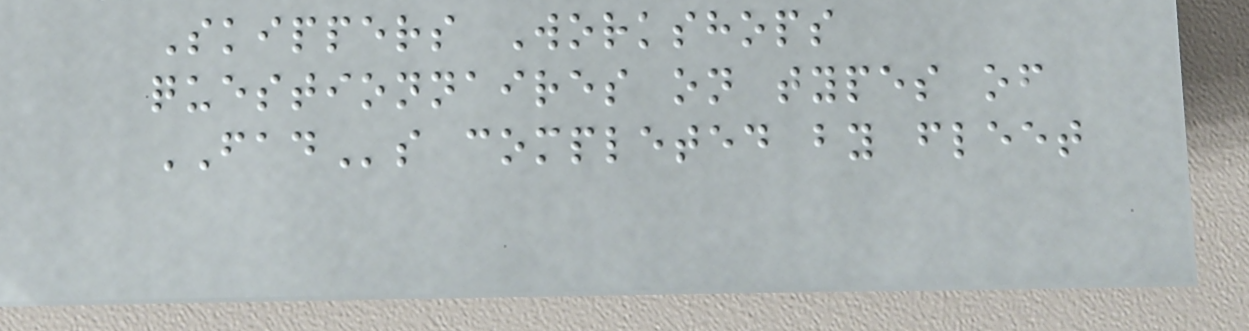Skippers Workshops
questionnaires on types of
FADs completed by fleet
